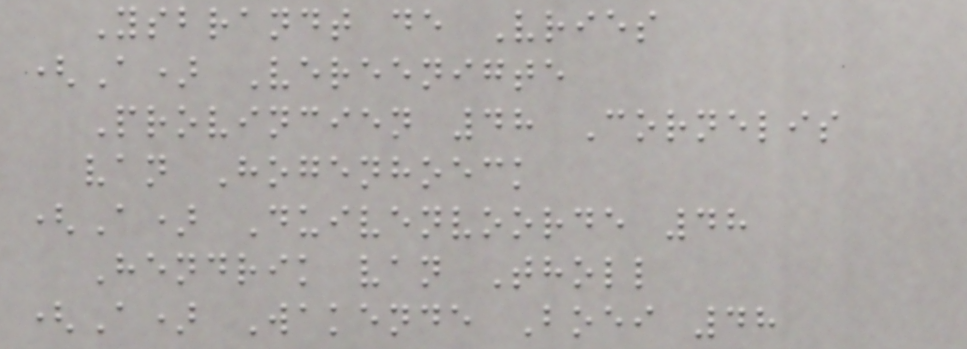Ysbrandt de Vries
(A) Vereenigte
Provincien 48 Cornelis
van Hogenhoeck
(A) Duivenvoorde 48
Hendrik van Tholl
(A) Wakende Boei 48
